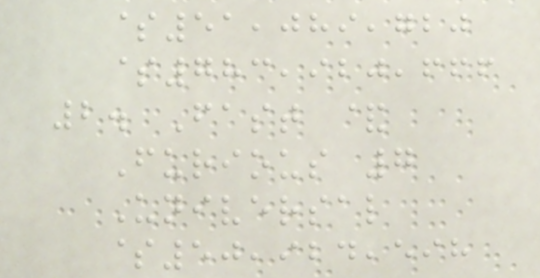$51,089,720
$783,920,666
2. Fast &
Furious 7
Universal
$50,924,598
